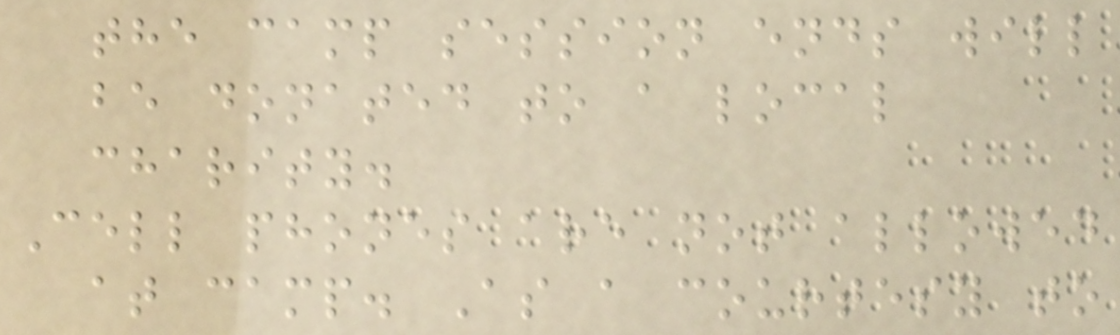the camp session ends will
be donated to a local
charity.
Cell phones are not allowed
at camp. As a courtesy to
